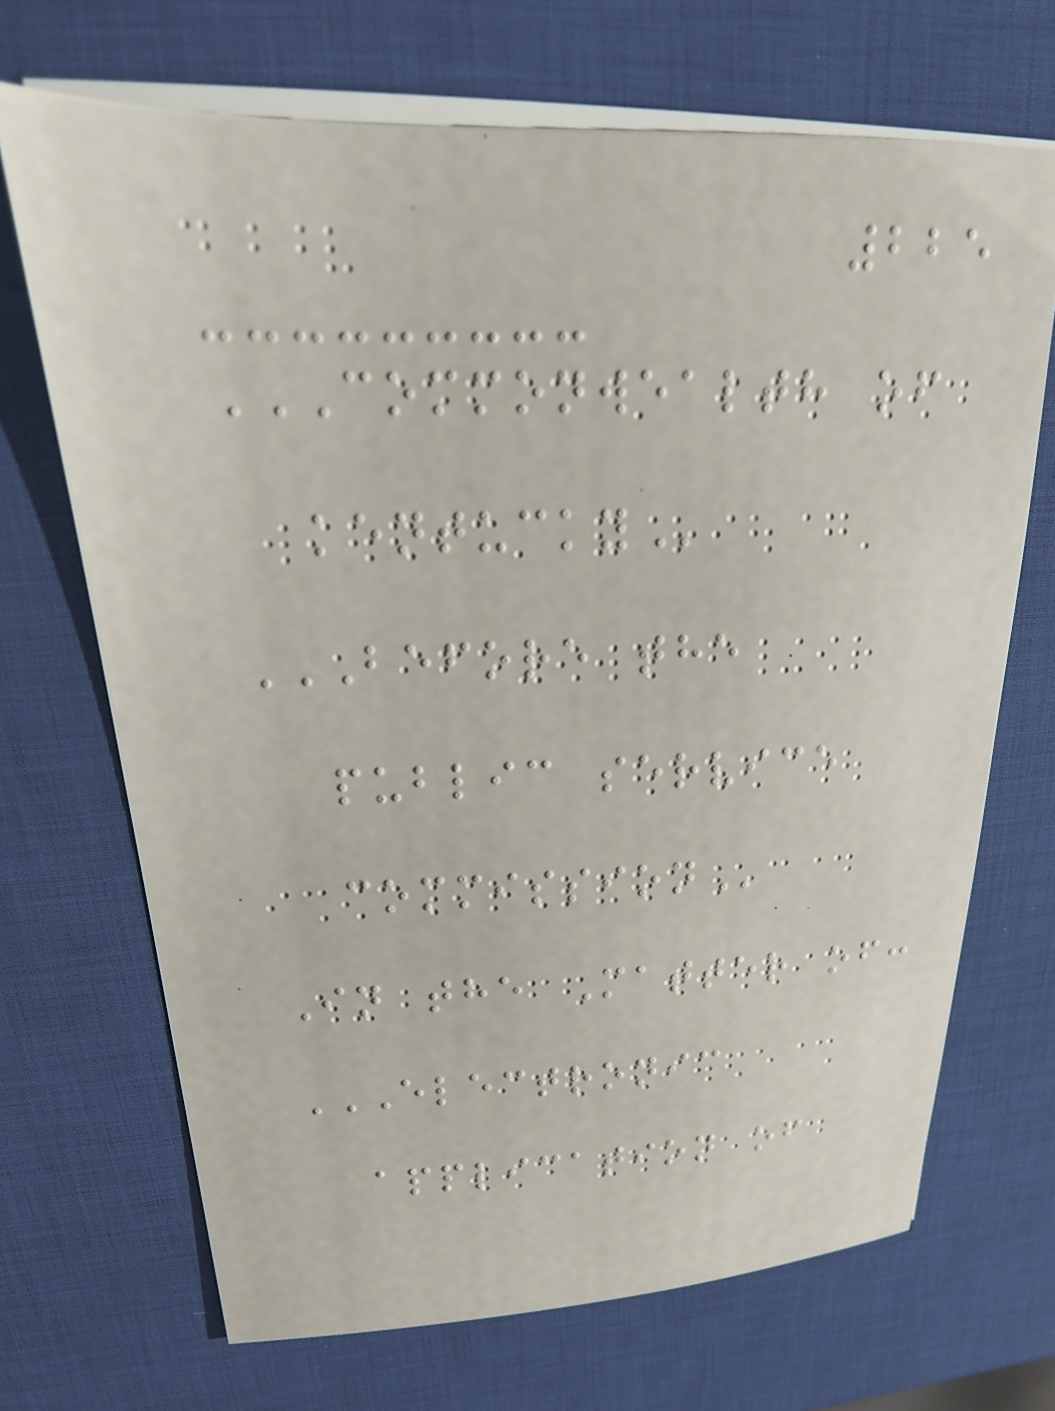225
COMMONWEALTH OF
KENTUCKY
BEFORE THE
PUBLIC SERVICE
COMMISSION
In the Matter of:
ELECTRONIC
APPLICATION OF
